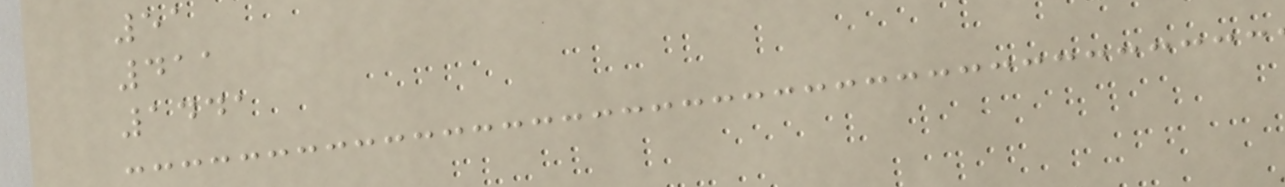51
411
1441
